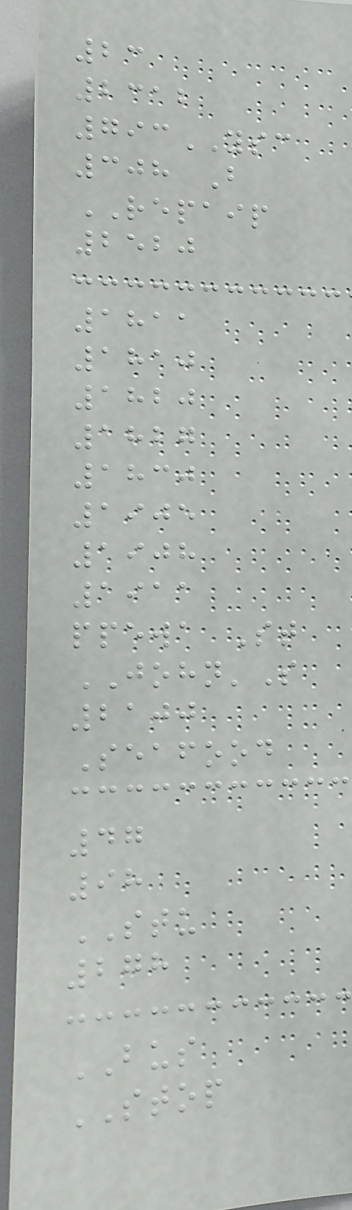23
2312
793YSC
308 B
REPAIP
2520
1811
1810
1820
1827
1830
1905
1908
1911
ppewa St
JOHN'S
2100
Seafood
47
98
STU
278
BUS
STOP
